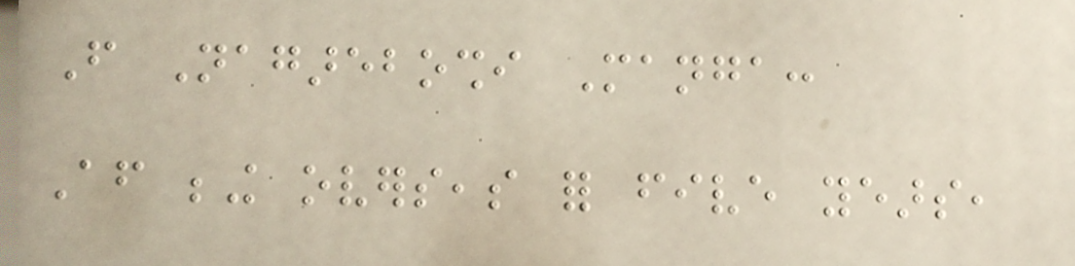From Nagareboshi Manga:
After being overseas for five years,
